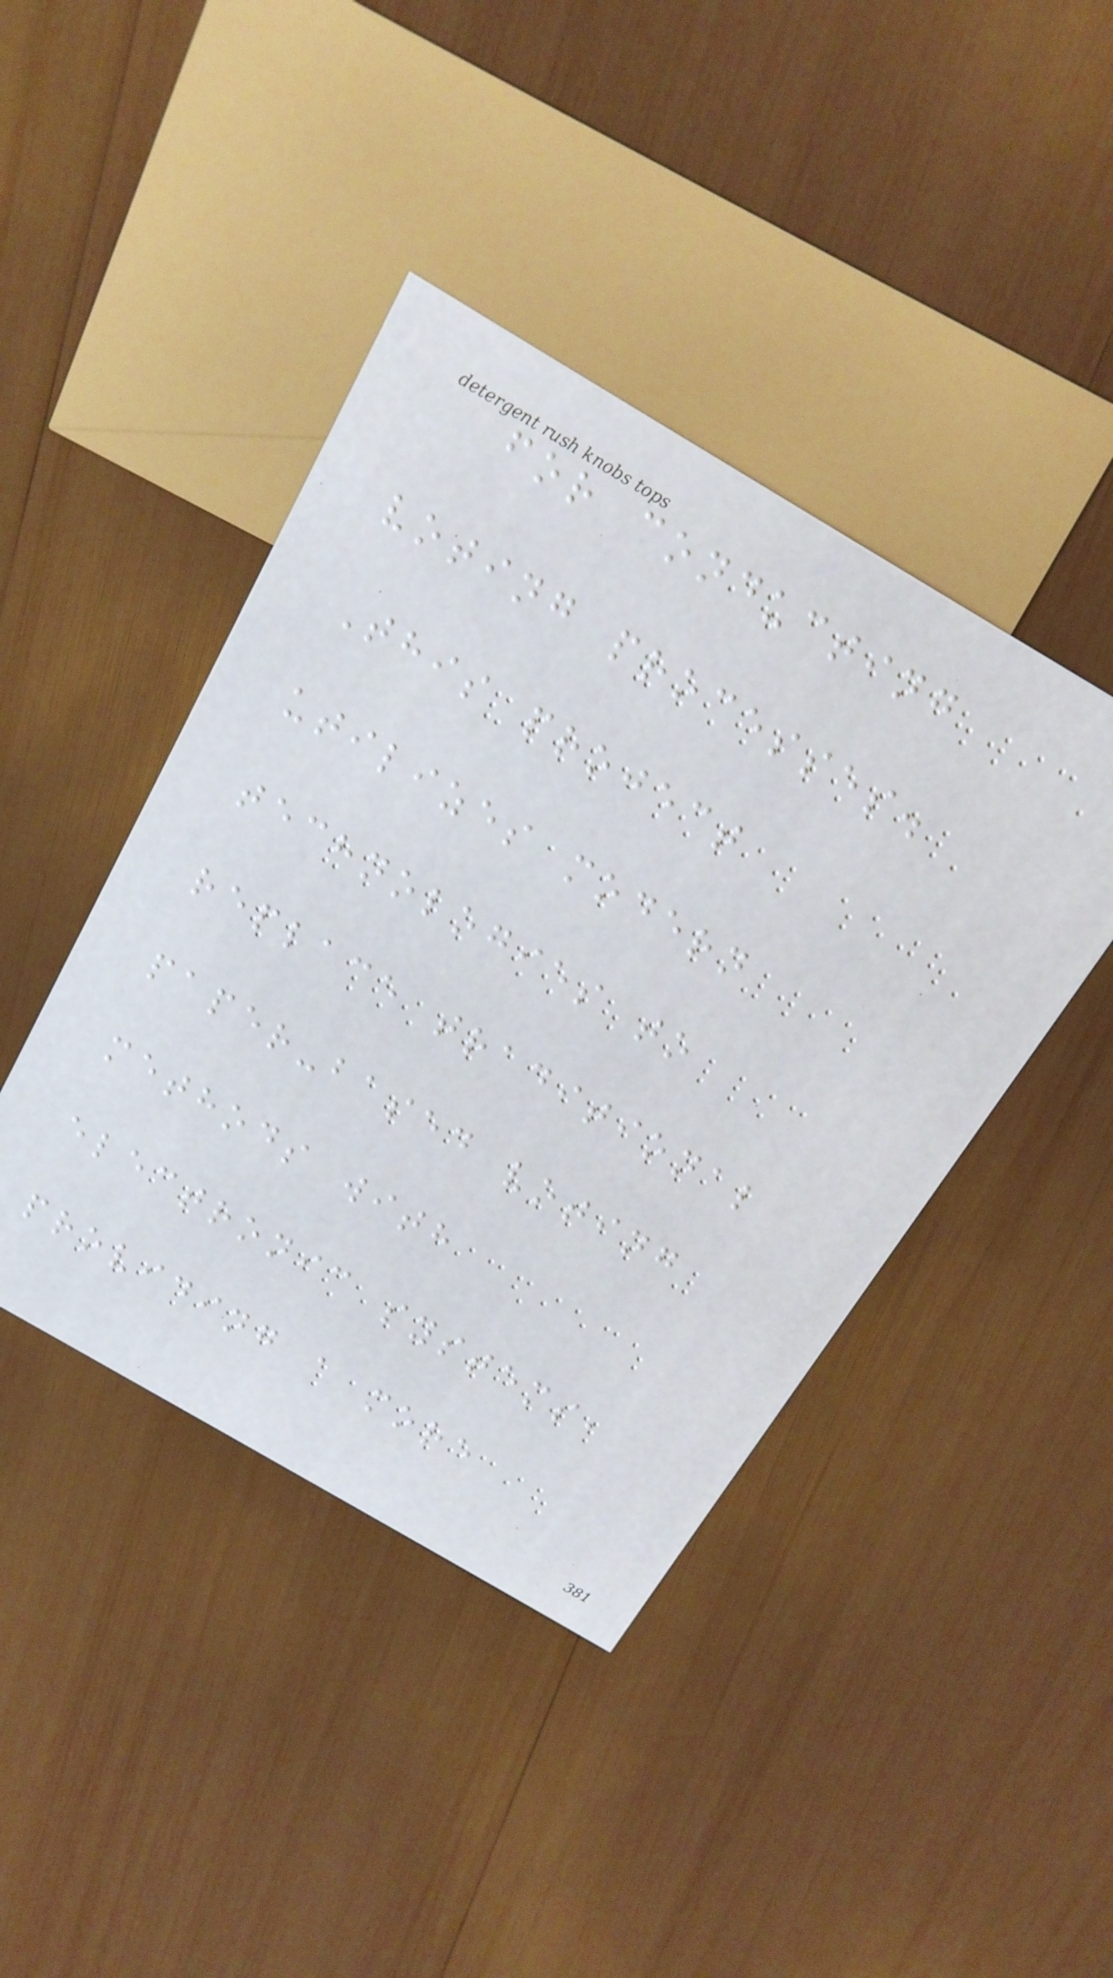for conducting
voting processes.
This project
utilizes modern
technologies to
replace traditional
paper-based voting
methods with
electronic systems,
providing a more
